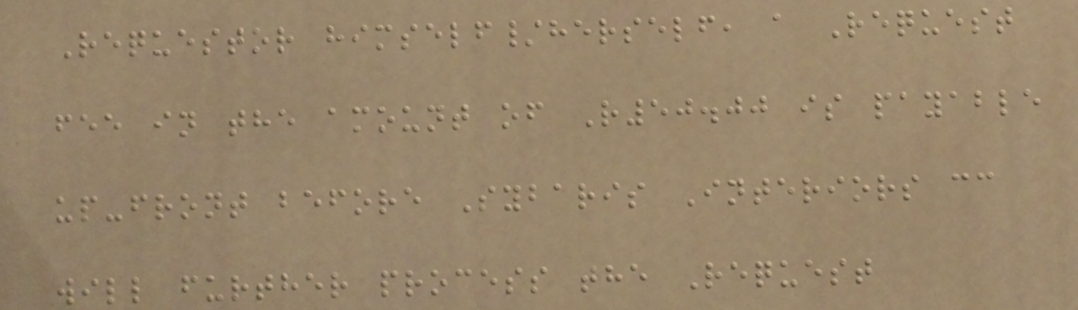Requestor himself/herself, a Request
fee in the amount of R50.00 is payable
up-front before Sybaris Interiors cc
will further process the Request
